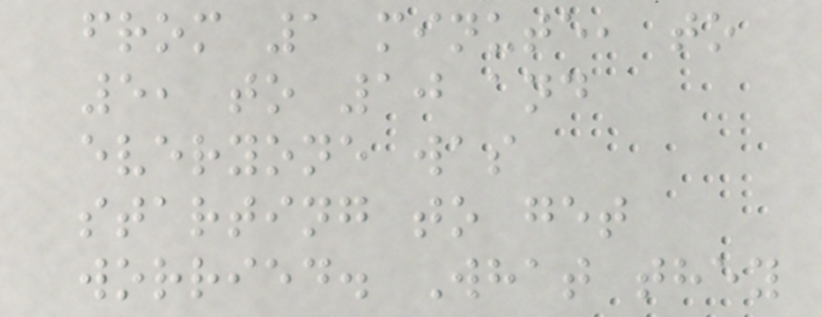from 1 minute, to
5, to 10 and
everyone was
starting to get
worried. What they
